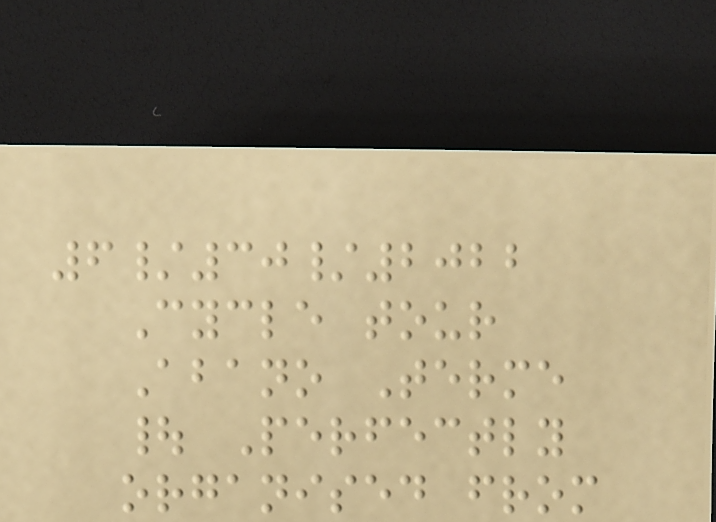6/30/2022
Cycle tour
Abano Terme
| Perfectly
organised from
